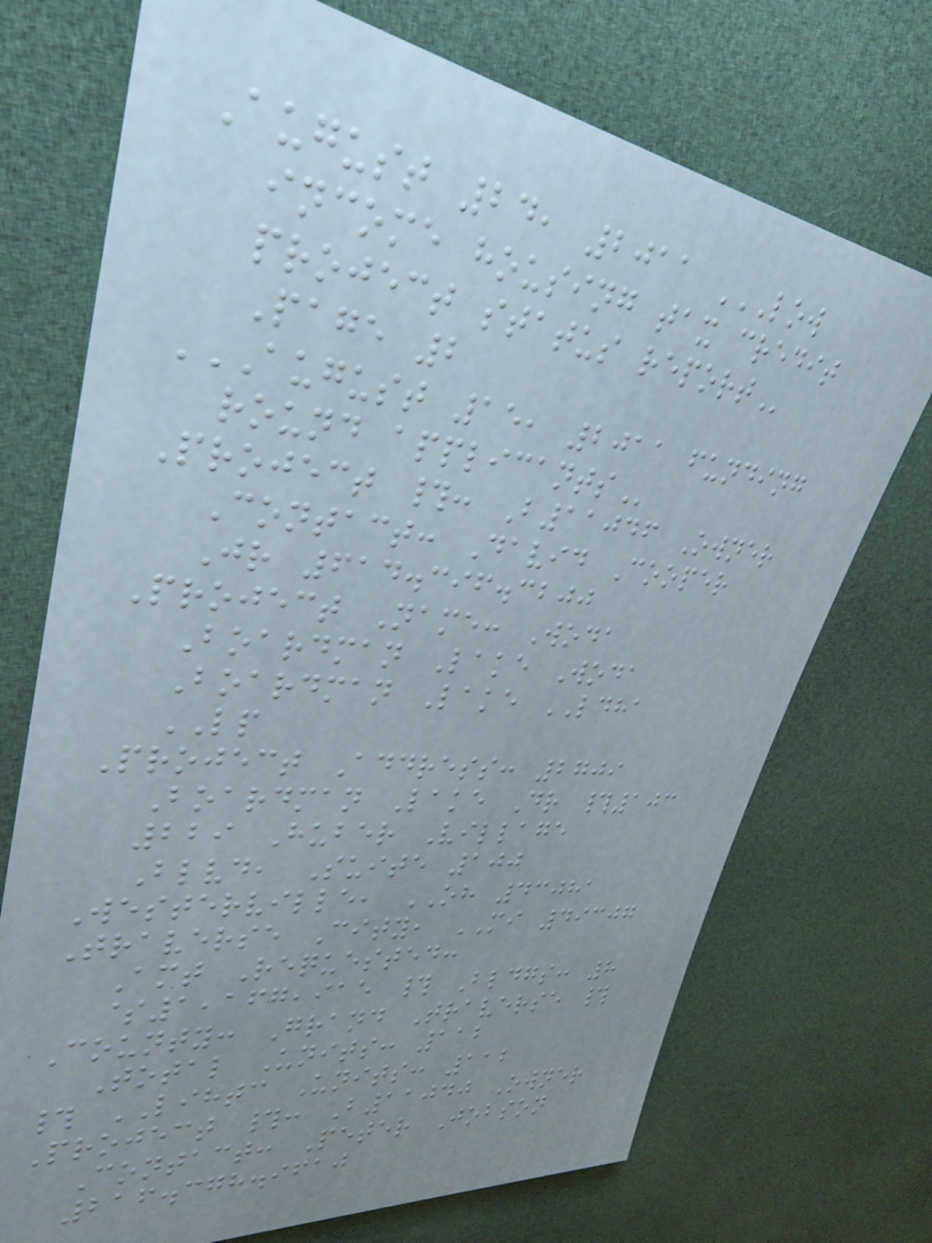August 24, 2011 LOW
INCOME HOUSING TAX CREDIT
PROJECT STATUS REPORT
Page 2
AUGUST 15, 2011 FUNDING
ROUND APPLICANTS
Project #: B11046 Owner
Contact: David Cooper
Jr 614.396.3200
Project Name: Woda
Boardman Lake Woda
Boardman Lake LDHA
LP
Project Address: 2709
Boardman Lake Dr #103
229 Huber Village
Blvd, Suite 100
Westerville, OH 43081
Traverse City, MI 49307
Amt Requested:
$1,167,915 # Bldgs: 8
County: Grand Traverse #
Total Units: 112
# LIHTC Units: 112
Project #: B11040 Owner
Contact: Peter Jobson
216.378.9610
